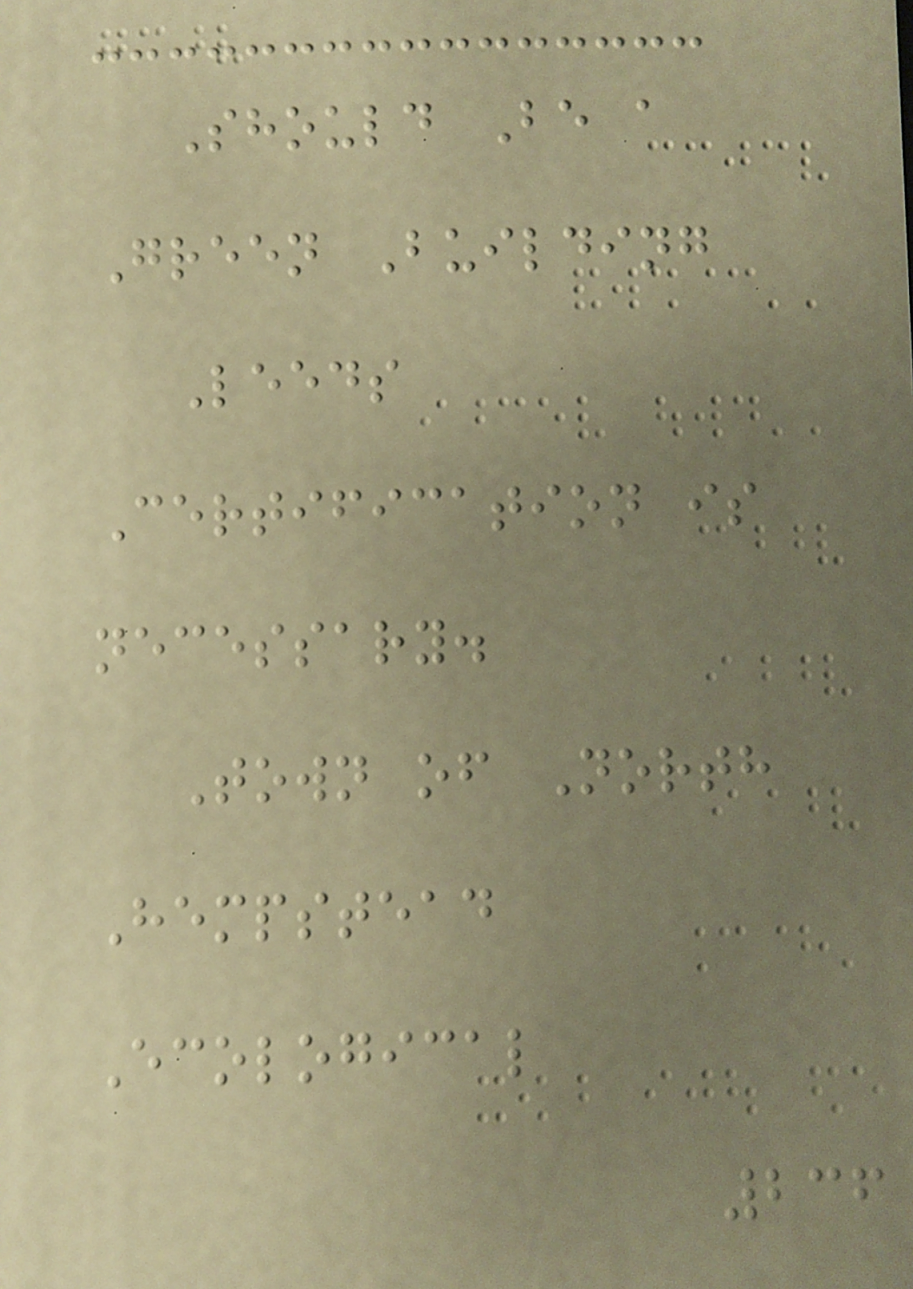Should Be a
Green Building
Leeds
Certification is
necessary.
Town of North
Hempstead
Ecological
236
